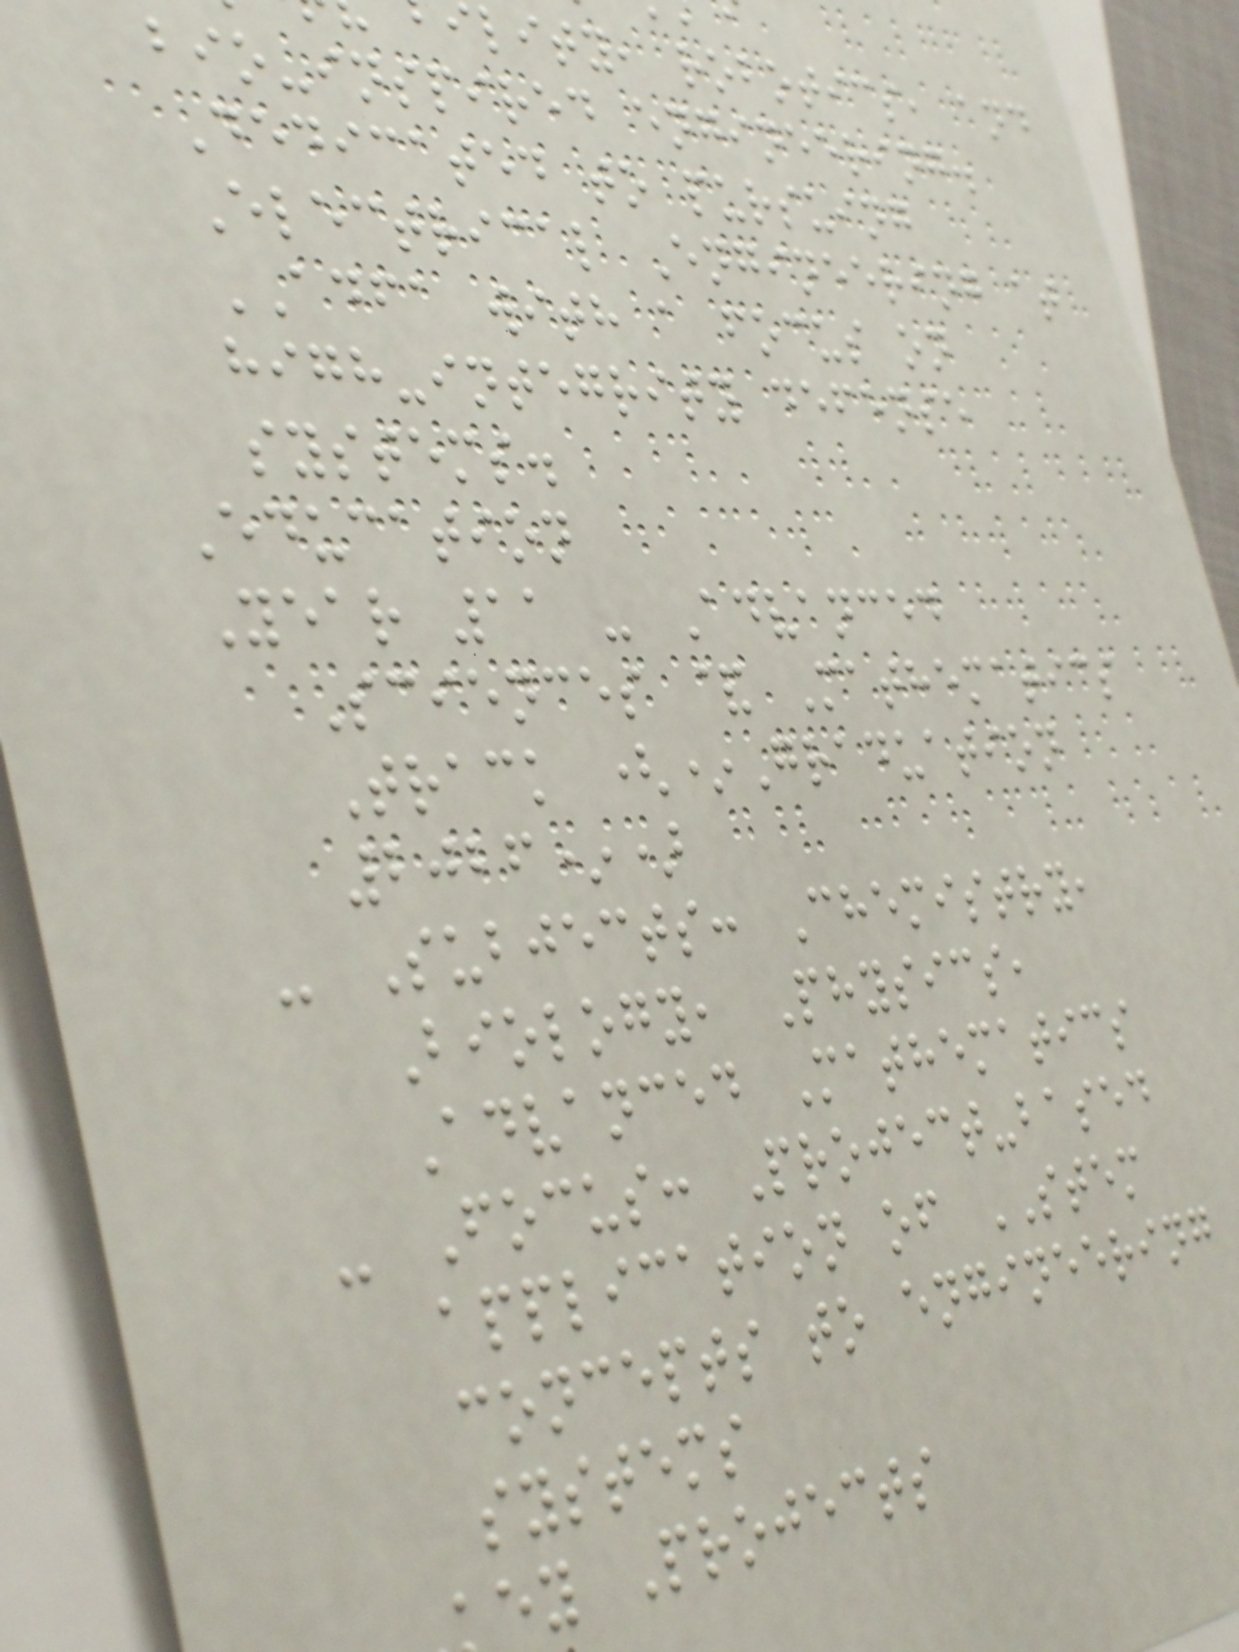lity, robotics, and
bio-inspired engineering.
Dedicated to pursuing
Electrical Engineering at
ADFA with a focus on
high-integrity defense
systems.
Education
Year 11 - Advanced
Sciences & Mathematics
Track (*Graduation
2026*)
- Subjects: Chemistry,
Biology, Physics,
Advanced Mathematics
- Focus: Project-based
application of STEM
concepts to engineering
systems
ey Projects
